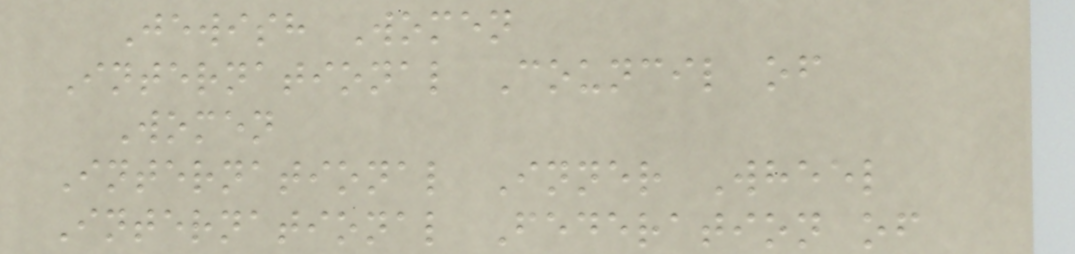Jewish Women
International Council of
Women
International Inner Wheel
International Federation of
